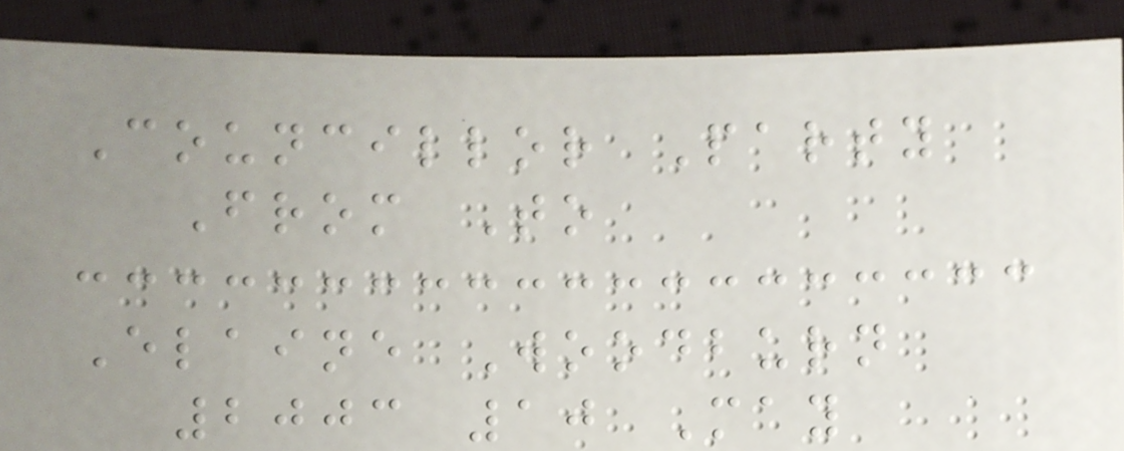Councillor Party
From To
Elaine Woodburn
2003 10 May
